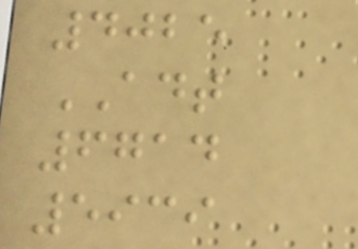4025
ADT
6714
5939
